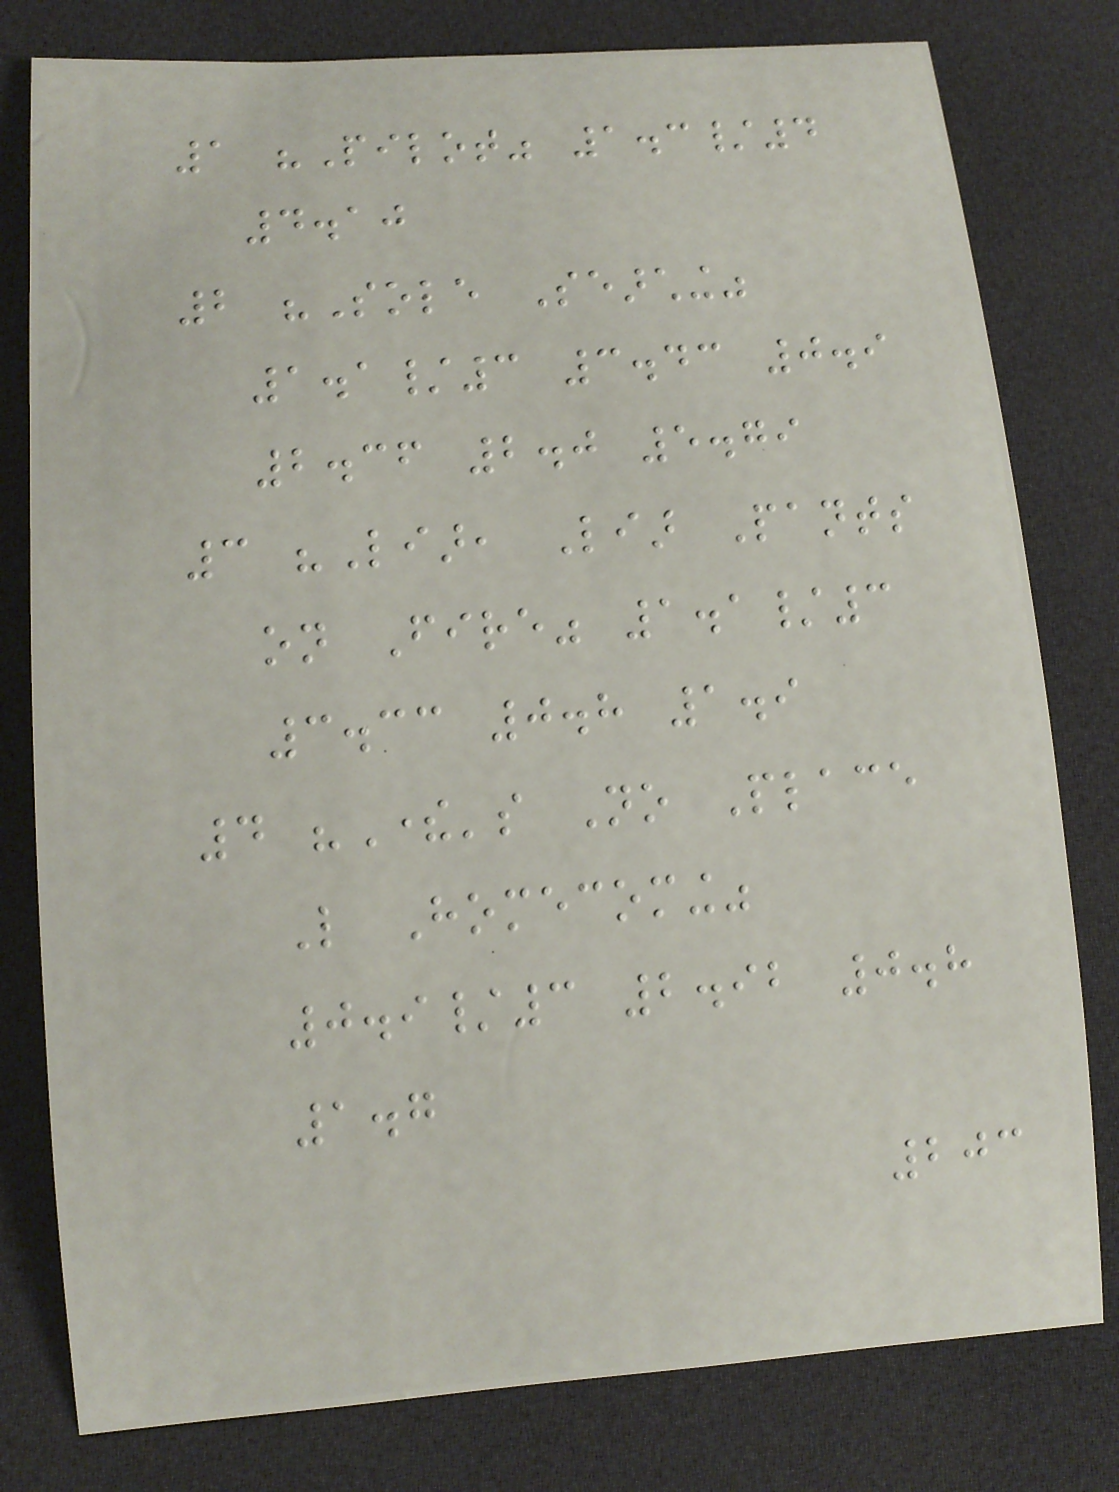1 "Pilot" 1.3/4
4.10
2 "Sole Searching"
1.1/3 3.43 0.9
2.36 2.0 5.79
3 "Liar, Liar Pants
on Fire" 1.1/3
3.33 0.8 1.9
4 "There's No Place
Like Homecoming"
0.9/3 2.92 0.8
1.7
203
